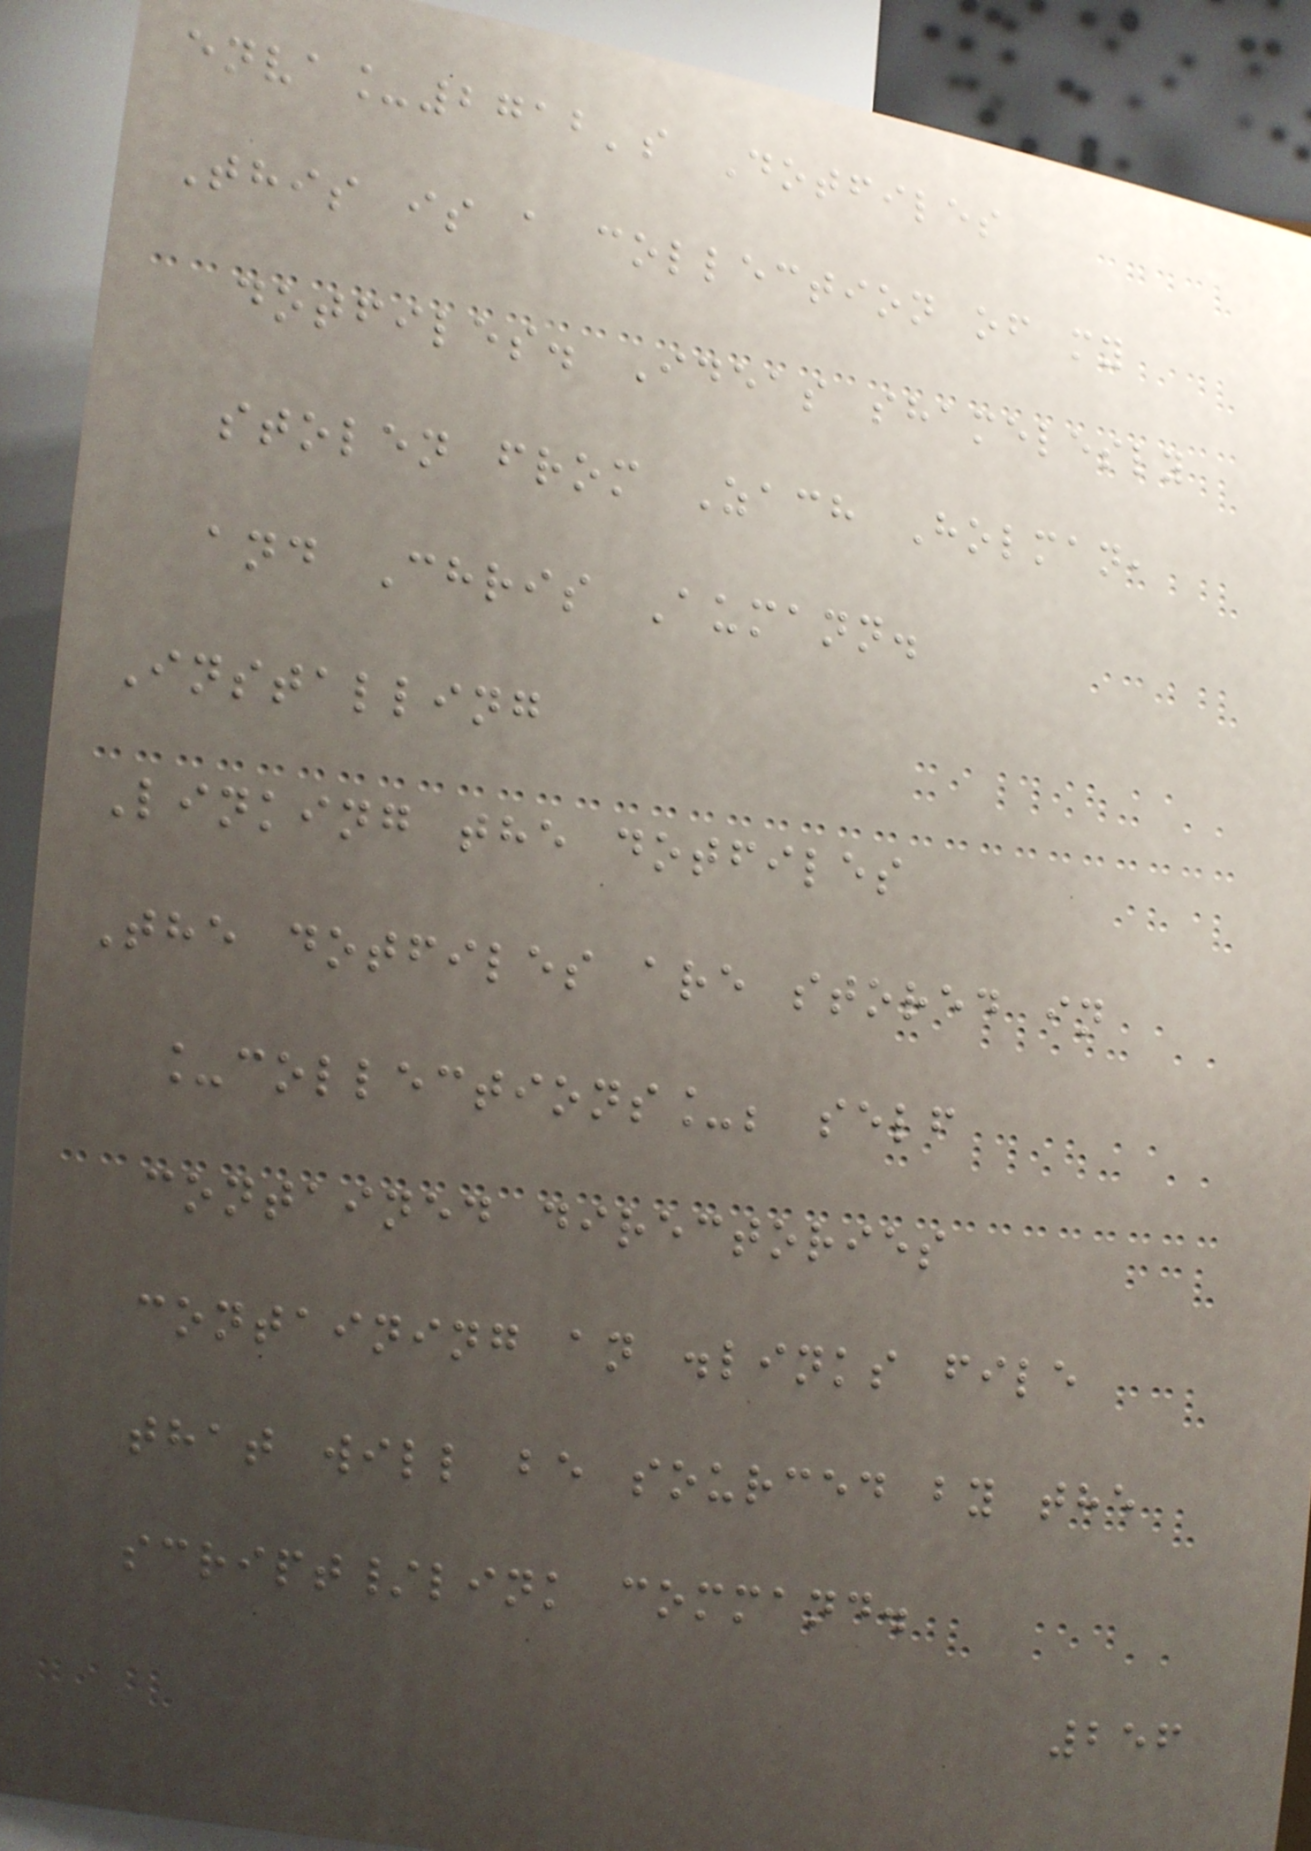enva_2712's Dotfiles
This is a collection of my
dotfiles. Ideas shamelesly
stolen from Zach Holman,
and Chris Aumann.
Installing
Linking the dotfiles
The dotfiles are stored in
_collections_; self
contained directories
containing an .links file
that will be sourced by the
script/link command.
256
